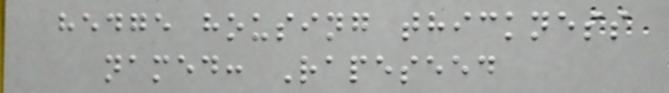hedge housing thickness
named: Rapeseed
